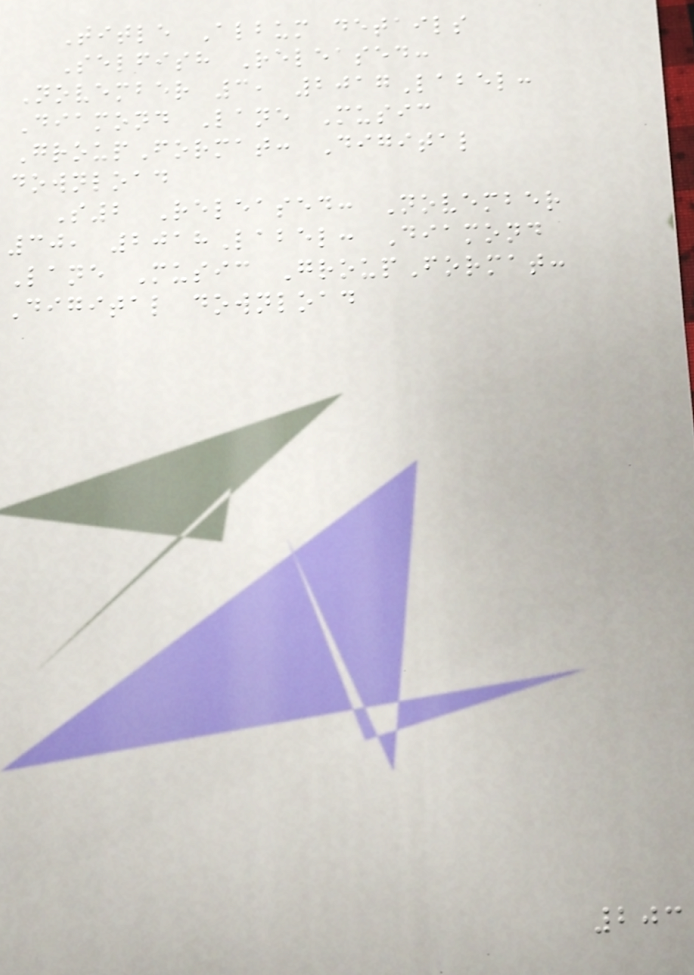Title Album details
Selfish Released:
November 3, 2017Label:
Diamond Lane Music
GroupFormat: Digital
download
S2 Released: November
30, 2018Label: Diamond
Lane Music GroupFormat:
Digital download
203
